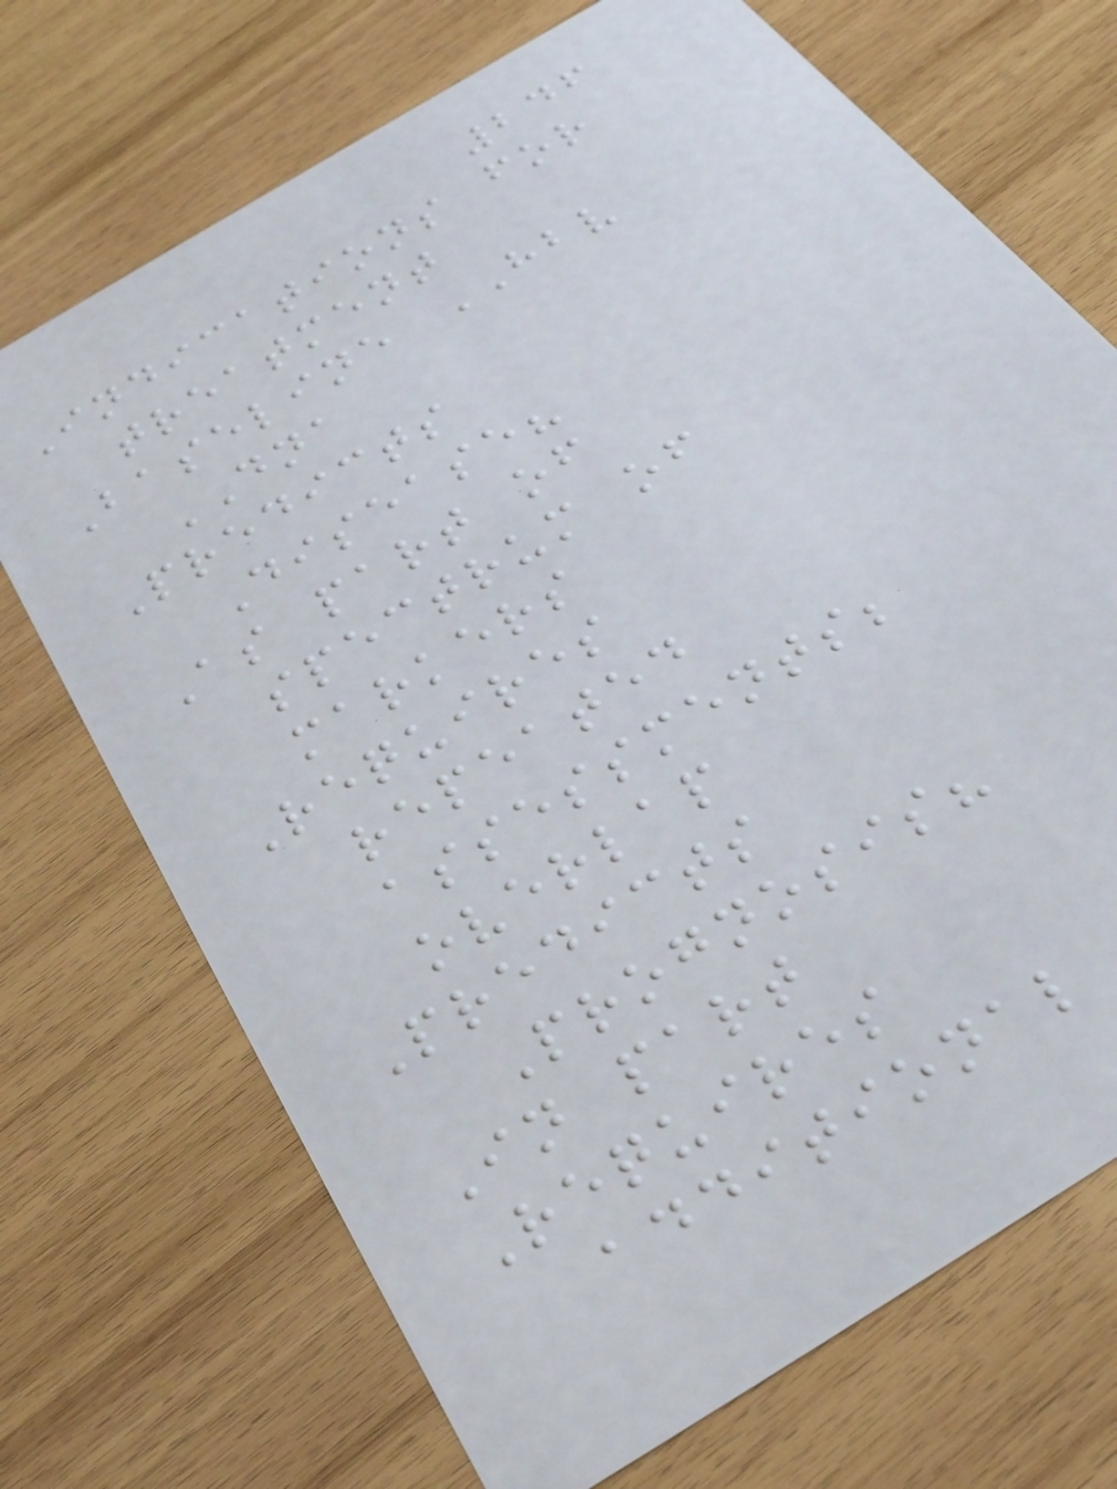246
Indications for
treatment
Baseline HBV
DNA
Predicts
Disease?
As part of
spectrum of
markers
Requires
repeated
assessments;
overlap
Predicts
Prognosis?
In part
Requires
additional
